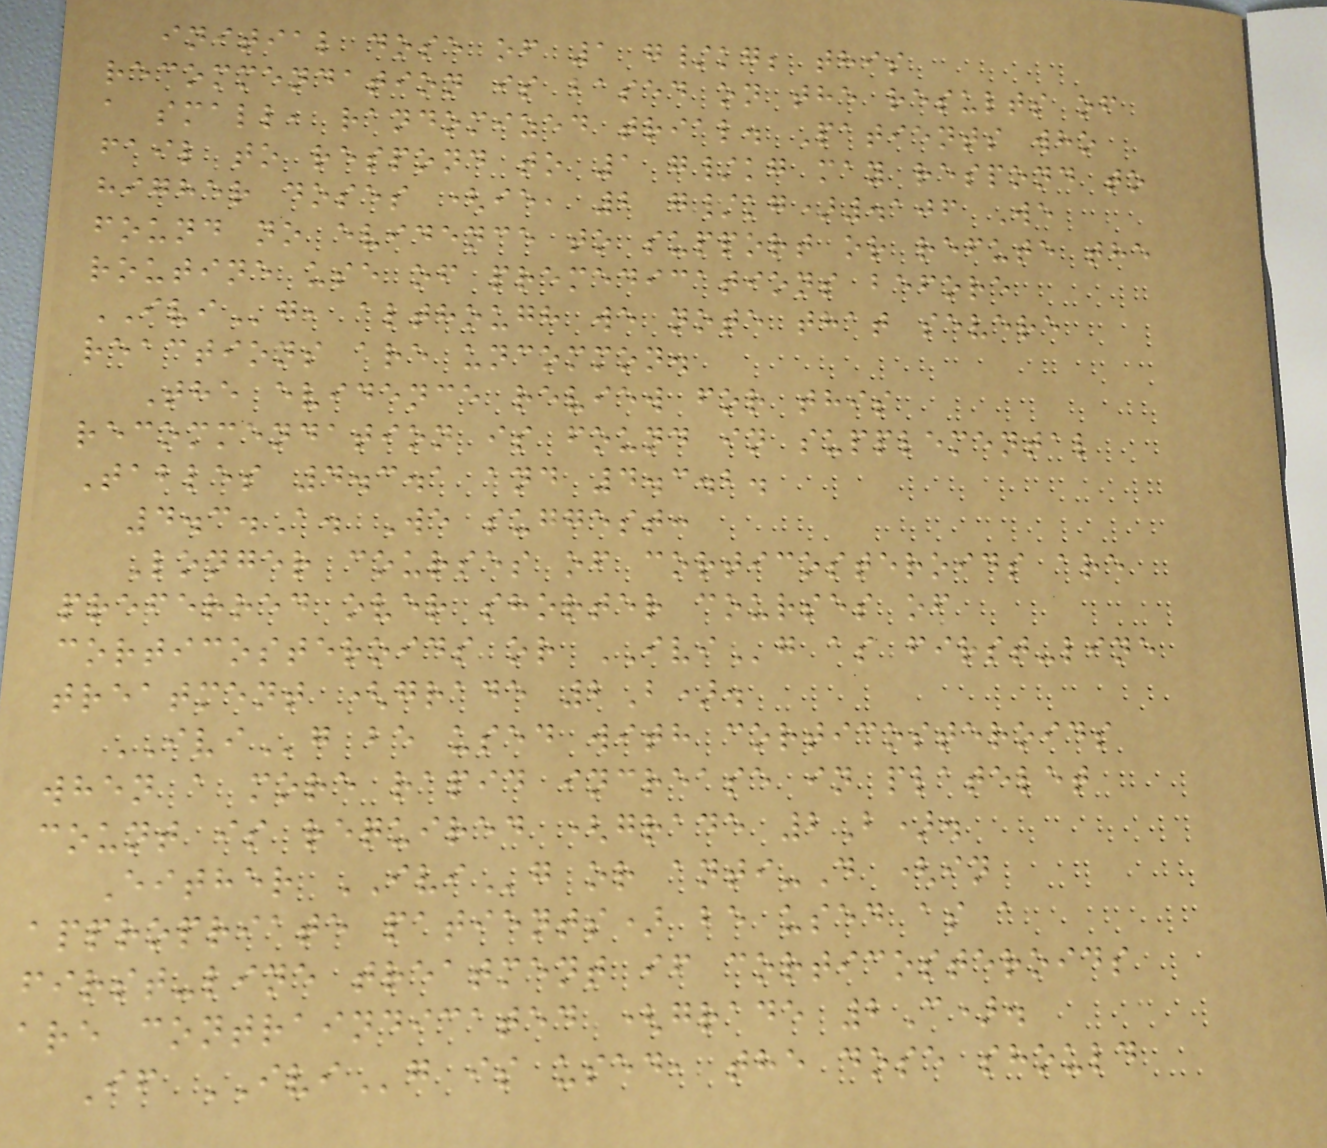initial dose of 1 g/kg; this
recommendation is based on the results of
a small, randomized trial. Patients who
fail to respond to 1 g/kg may respond to
higher doses (ie, 2 g/kg).106 We
found no evidence to support or refute the
routine use of premedications before
IVIg, although we note that severe
reactions are uncommon.
The evidence review for this
recommendation is found in supplemental
Tables 4.3.1 and 4.3.2.
4.3.A. We suggest:
Longer courses of corticosteroids are
preferred over shorter courses of
corticosteroids or IVIg as first-line
treatment (grade 2B).
IVIg be used with corticosteroids
when a more rapid increase in platelet
count is required (grade 2B).
Either IVIg or anti-D (in
appropriate patients) be used as a
first-line treatment if corticosteroids
are contraindicated (grade 2C).
If IVIg is used, the dose should
